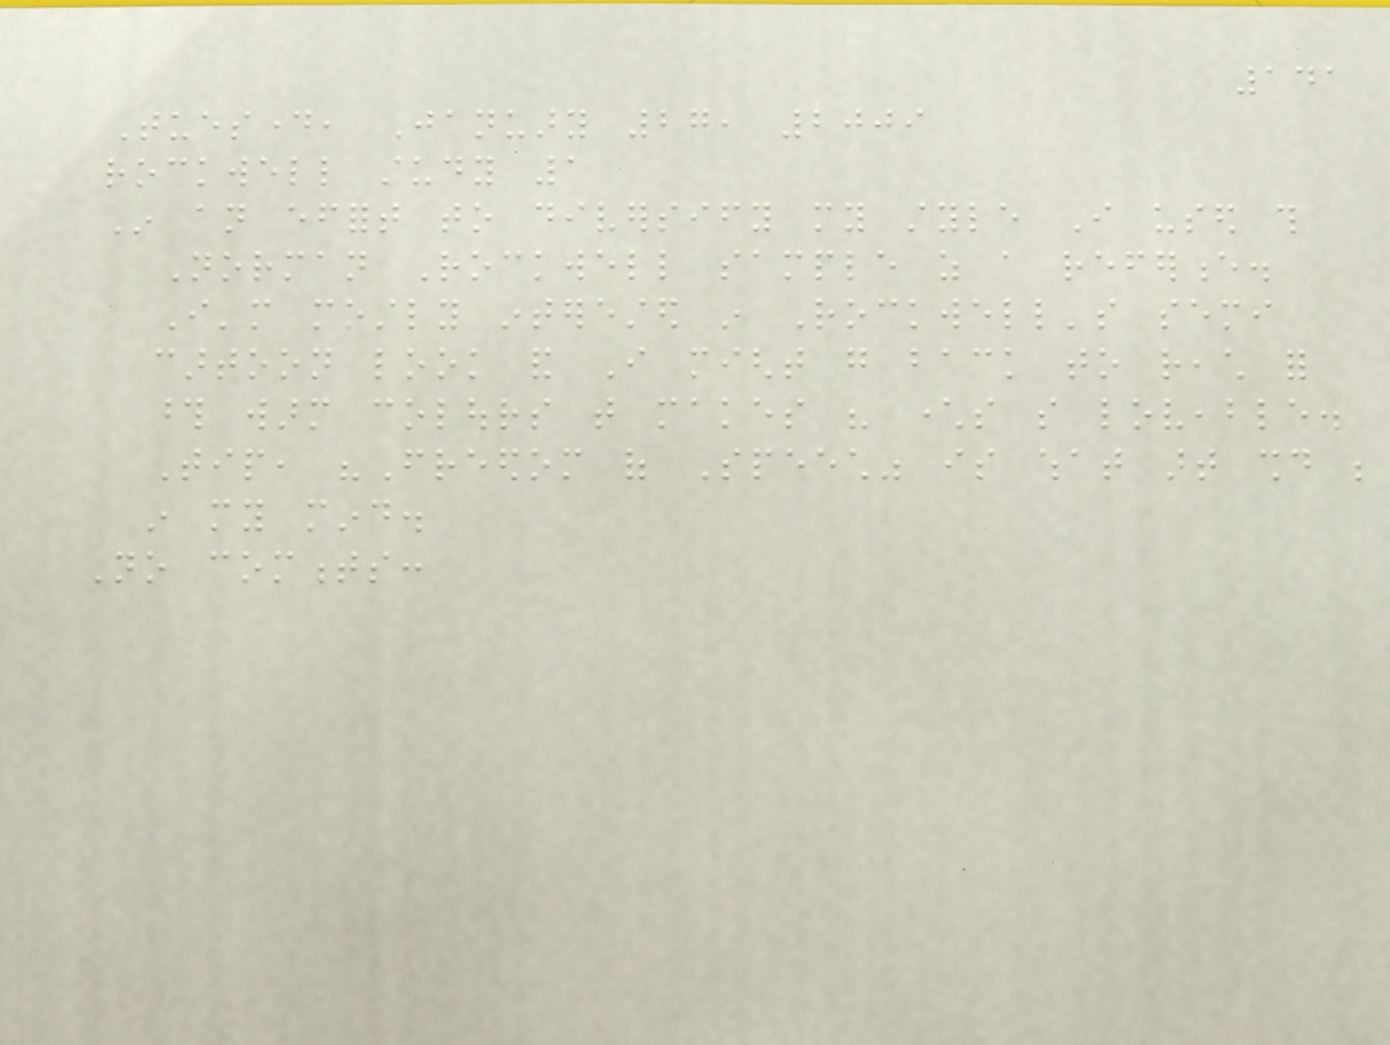141
Tuesday, January 27, 2009
rockwell study 1
In an effort to diversify my style I used this
Norman Rockwell sample as a reference.
I'm mostly interested in Rockwell's semi
cartoon look and I might go back to reach for
those warm colours that makes his characters so loveable.
Tip, "Freedom of Speech" is what art should be
in my mind.
No comments:
